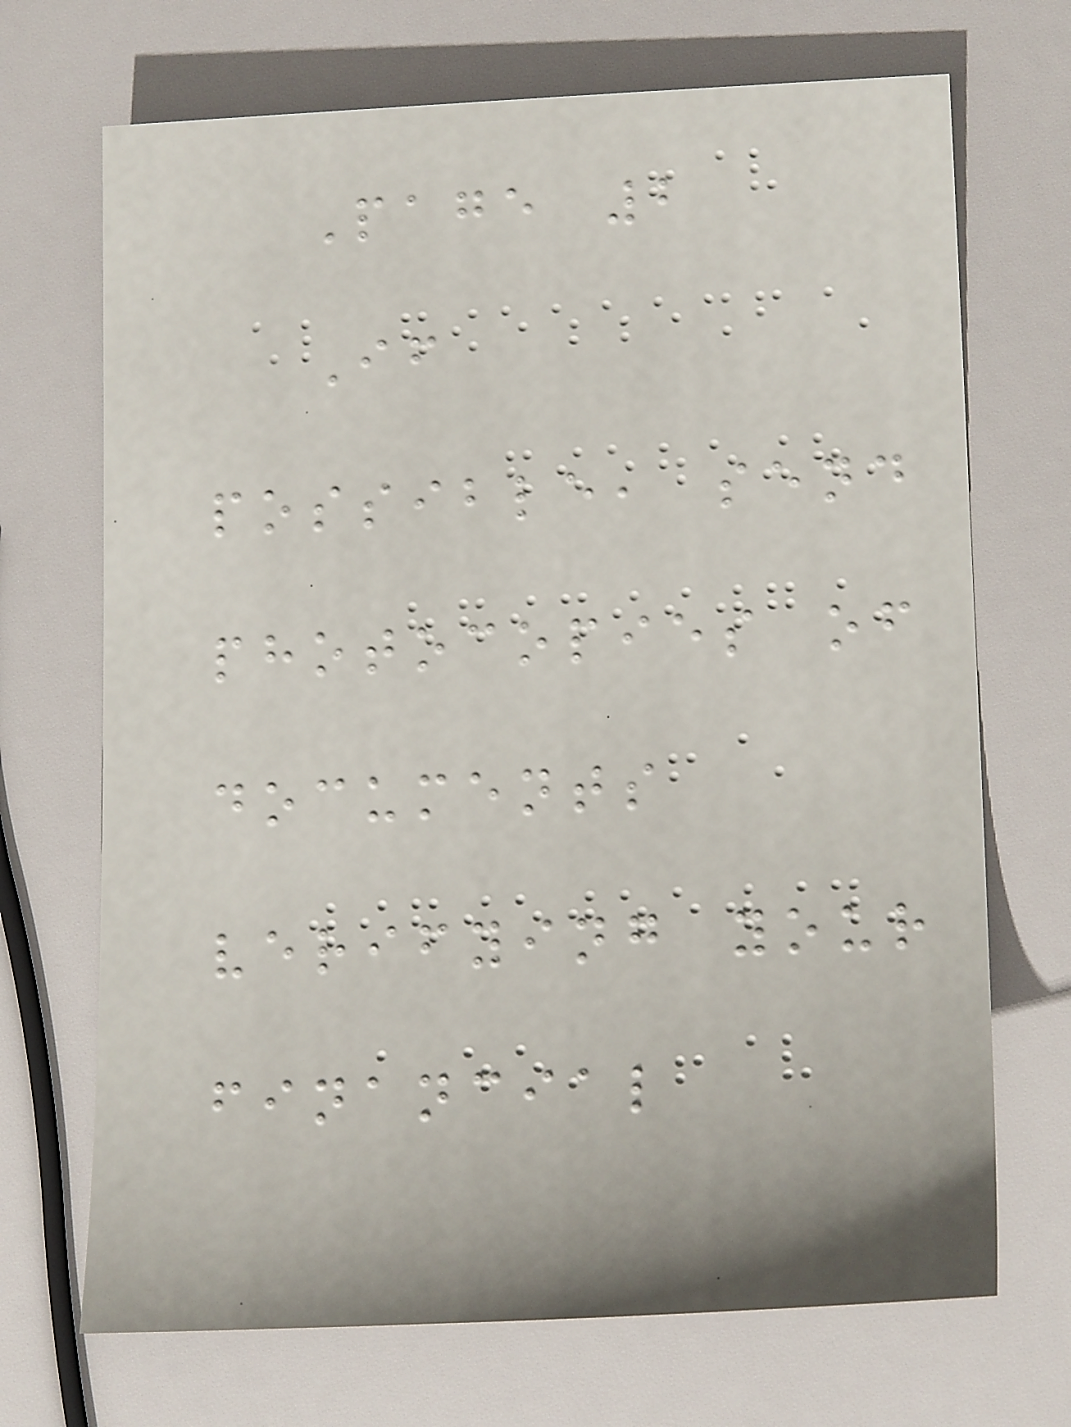Page 2
If
possible, send
photocopies of
documents
verifying your
financial
